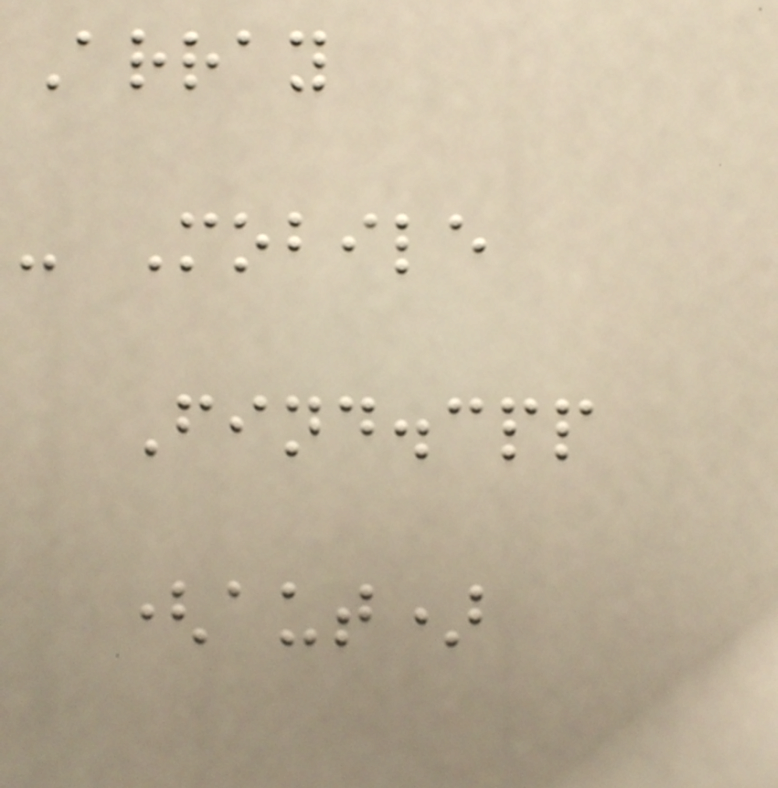Array
- Mobile
Find.cpp
(aut)
